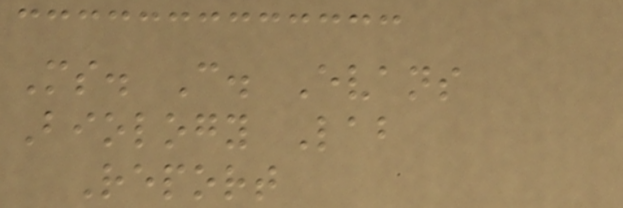Ms. C. Evans
Biology Lab
Report
